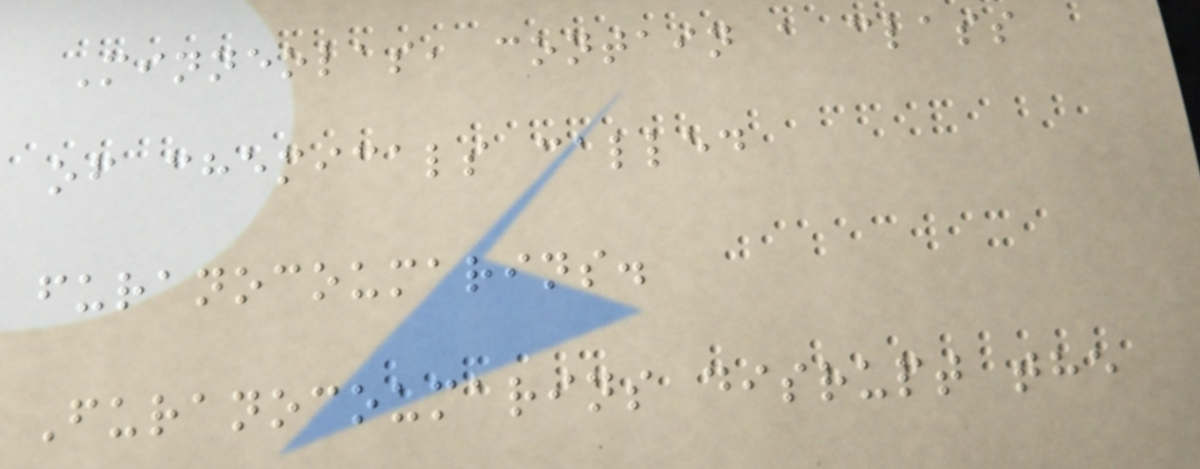Minneolas, contain a class
of chemicals called
furanocoumarins.
Furanocoumarins disrupt the
